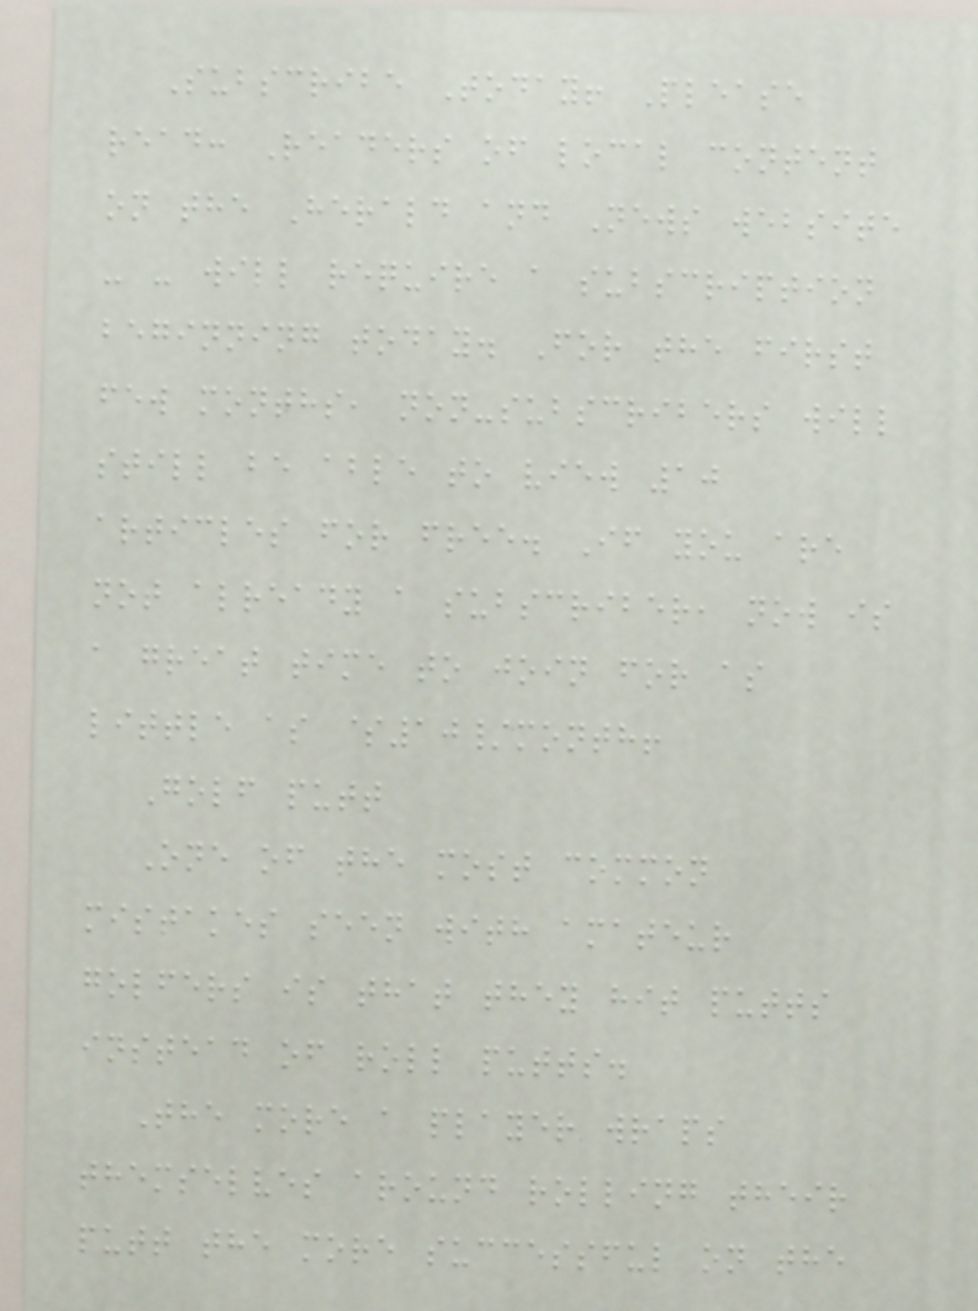Subscribe Today! Please
read: Readers of local content
on the Herald and News website
- - will require a subscription
beginning today. For the first
few months, non-subscribers will
still be able to view 10
articles for free. If you are
not already a subscriber, now is
a great time to join for as
little as $10/month!
Golf putt
One of the most common
mistakes seen with amateur
golfers is that they hit putts
instead of roll putts.
The more a player wraps
themselves around rolling their
putt the more successful on the
